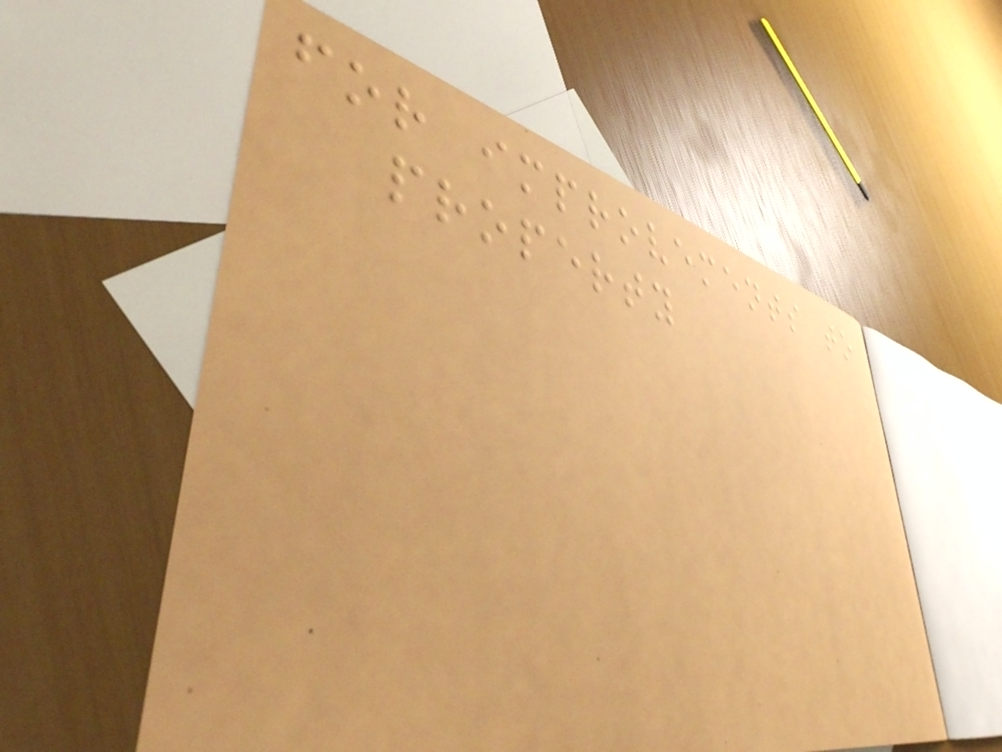for improvements to
property
